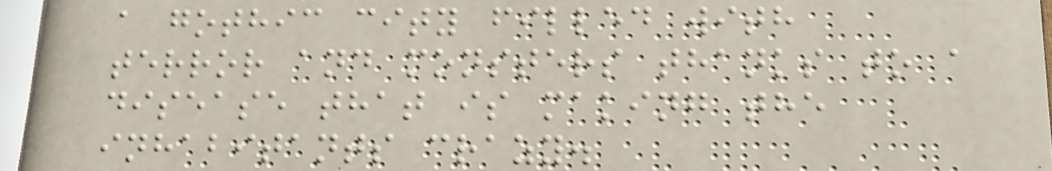a gothic city filled with
terror and monsters thanks to a
disease that is making the
inhabitants crazy.
